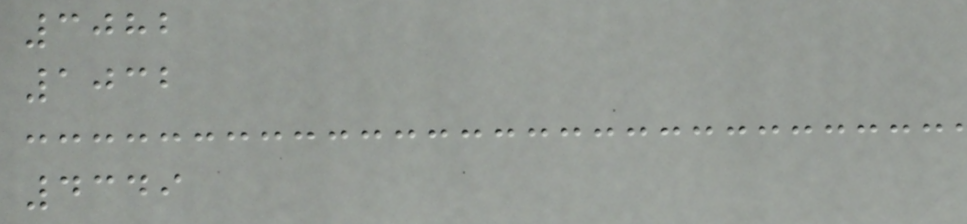3082
1032
4349
